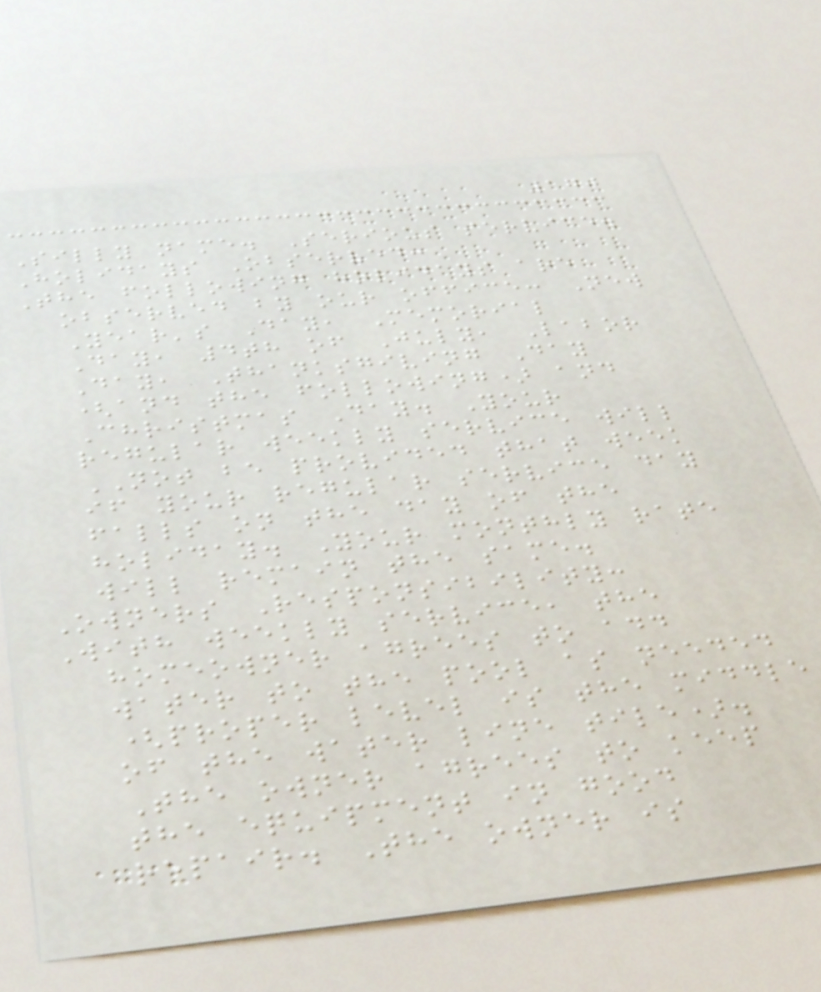170
Silly name. Serious service.
Holidays Observed:
The following holidays are
observed by our office: New
Year's Day, Memorial
Day, 4th of July, Labor
Day, Thanksgiving Day
(and the following) and
Christmas Day. Your
regular weekly service will
NOT be provided that week
if your regular service day
falls on the day of the
holiday. Your monthly rate
will remain the same.
Owners Responsibility:
With weekly service, the
homeowner agrees to add
water to the pool as needed
(proper level is the middle
of the water line tile).
The owner agrees to keep
the equipment in good
repair. The owner is
